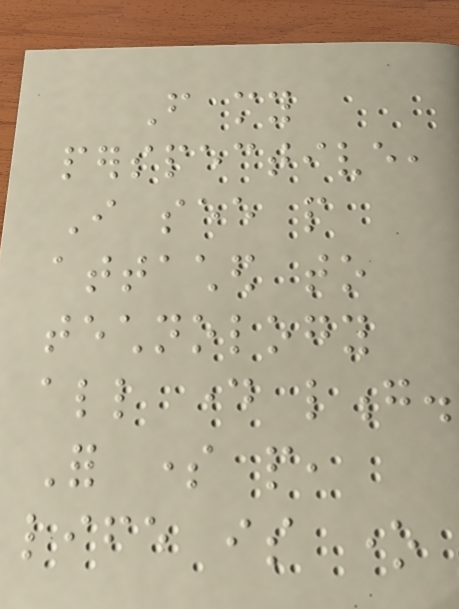From my
perspective,
I see people
attached to
technology
all day long.
For some people,
life is one
